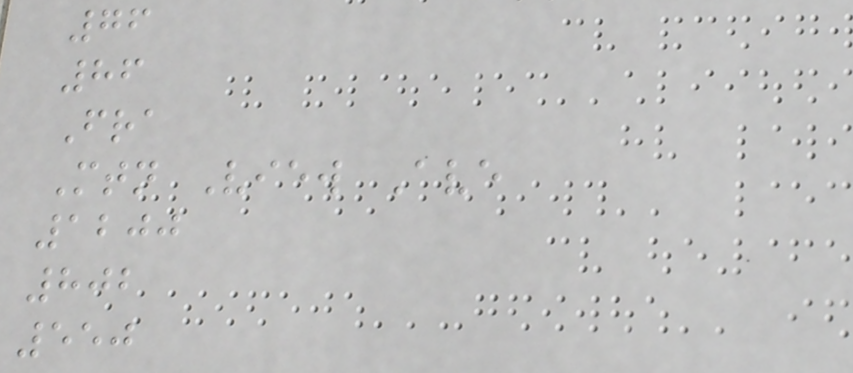76
86
Fra
Mtn View Ave
1200
802
550
